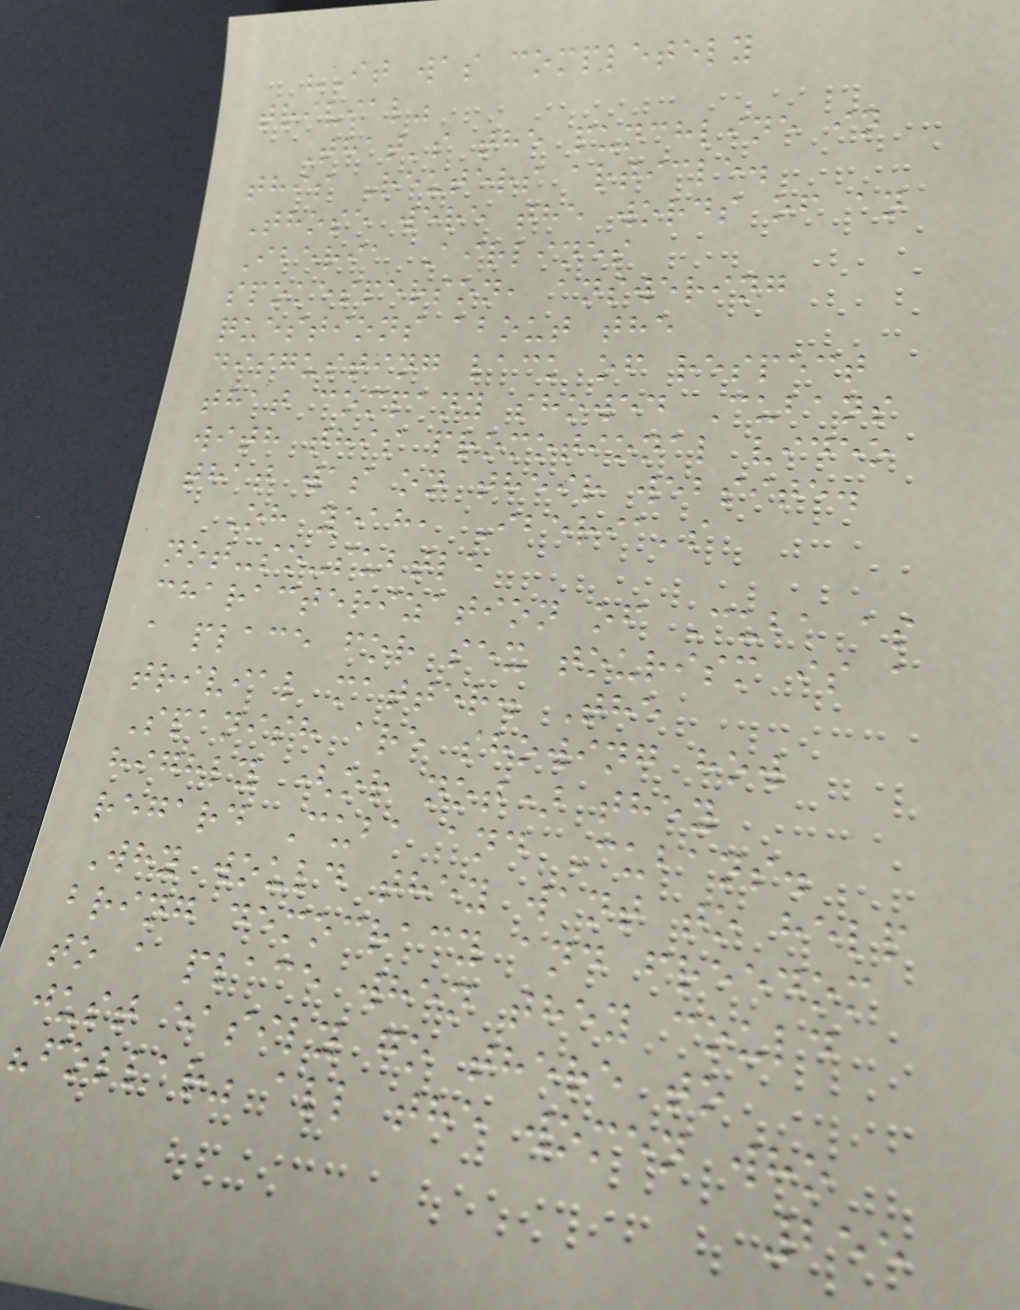"It was completely
trivial"
That's the punchline in
this Reuters article.
Those were the words of an
Iberia Airlines
spokesperson, answering
questions about the
disgusting lack of respect
that company showed Cubans
with this promotional video
that was on their website.
Oh yeah, Iberia's
not-so-subtle
characterization of Cuba as
a place for sex tourism is a
trivial matter. The
Spanish are showing how
highly (or not) they
regard Cuba and Cubans.
Why would they want to help
bring democracy and freedom
to a place when they could
just easily go there to
"follar" all the women who
255
